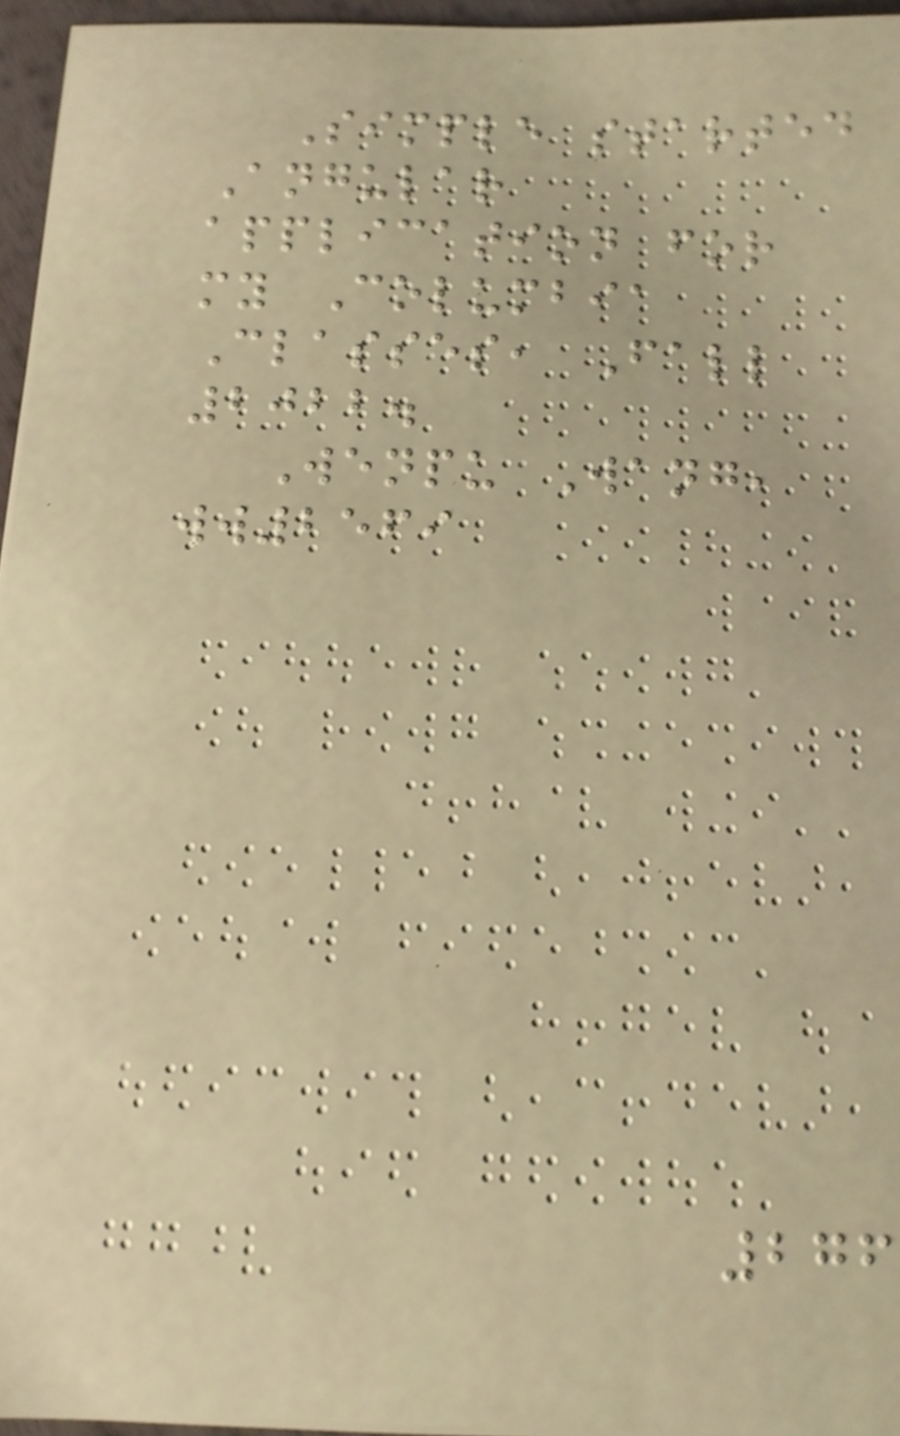Simple started
Angular
application for
my Columbia
Classes, Fall
2022.
Wenpu Wang,
ww2569
276
